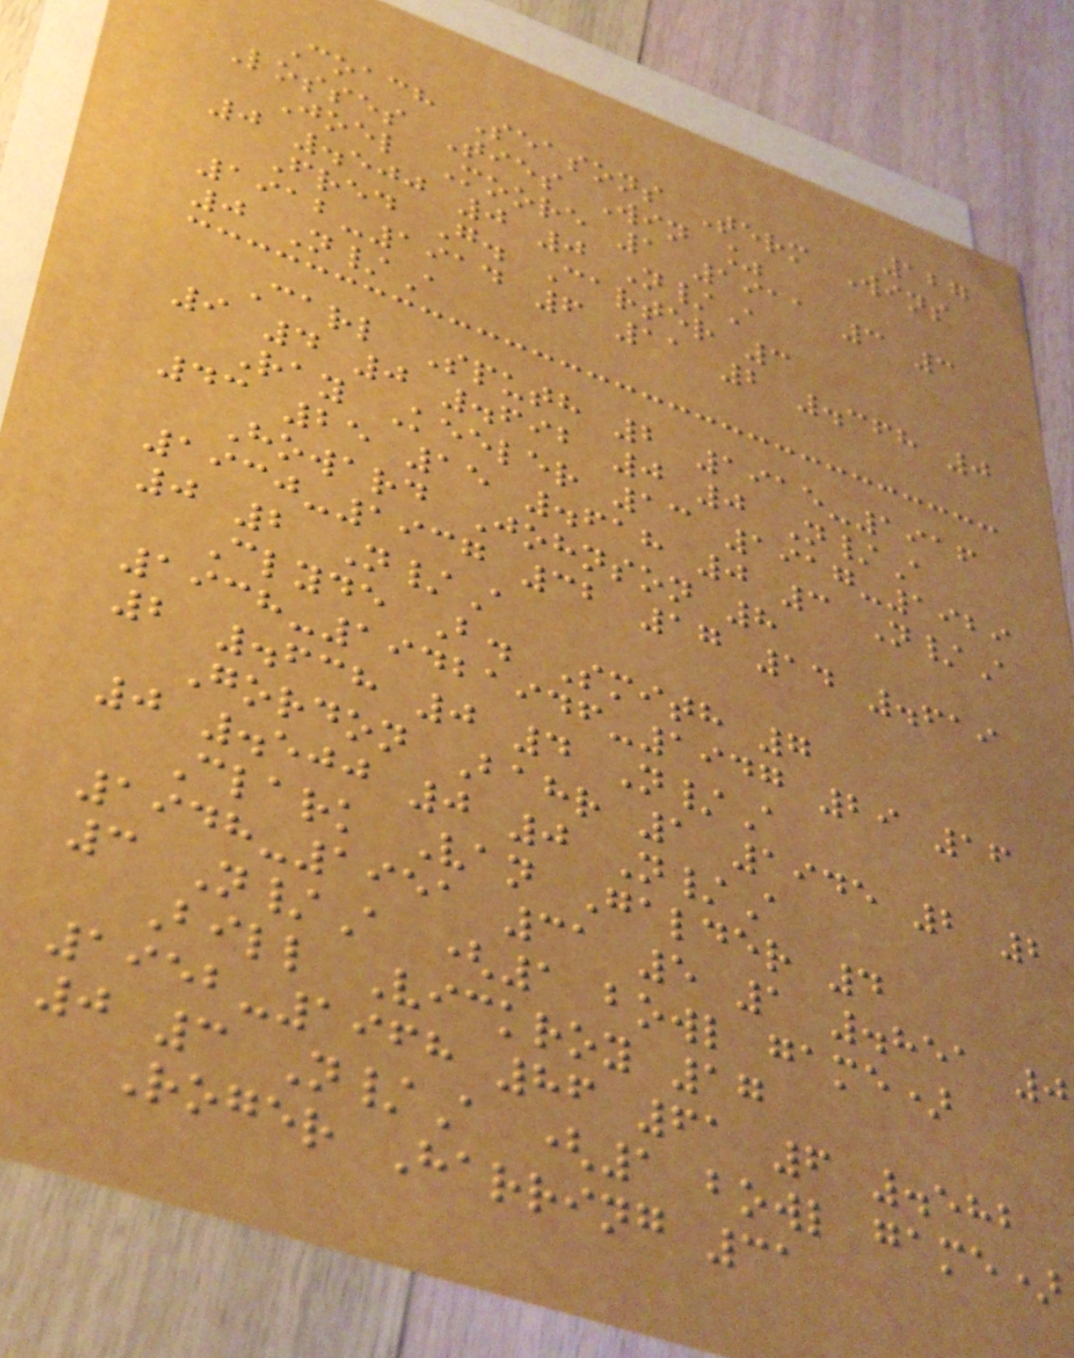127
Coach Seasons Term Wins
Losses Ties Win %
Joel Moore 1 1911 3 3
0 .500 0 0 N/A
Fred G. Carter 3
1912-1914 6 11 2 .368 0
0 N/A
Carl Sputh 2 1915-1916
9 4 0 .692 0 0 N/A
Ray Keeler 13 1917-1929
43 25 15 .618 0 3 N/A
Howard Johnson 8
1930-1937 32 17 14 .619
0 2 N/A
Clyde B. Smith 7
1938-19421946-1947 29 16
2 .638 0 4 N/A
Gordon Bahr 1 1945 2 2
0 .500 0 0 N/A
Clark Van Galder 4
1948-1951 31 5 1 .851 0
3 N/A (1 bowl game)
Bill Vickroy 17
1952-1968 86 61 6 .582
0 3 N/A (1 bowl game)
Roger Harring 31
